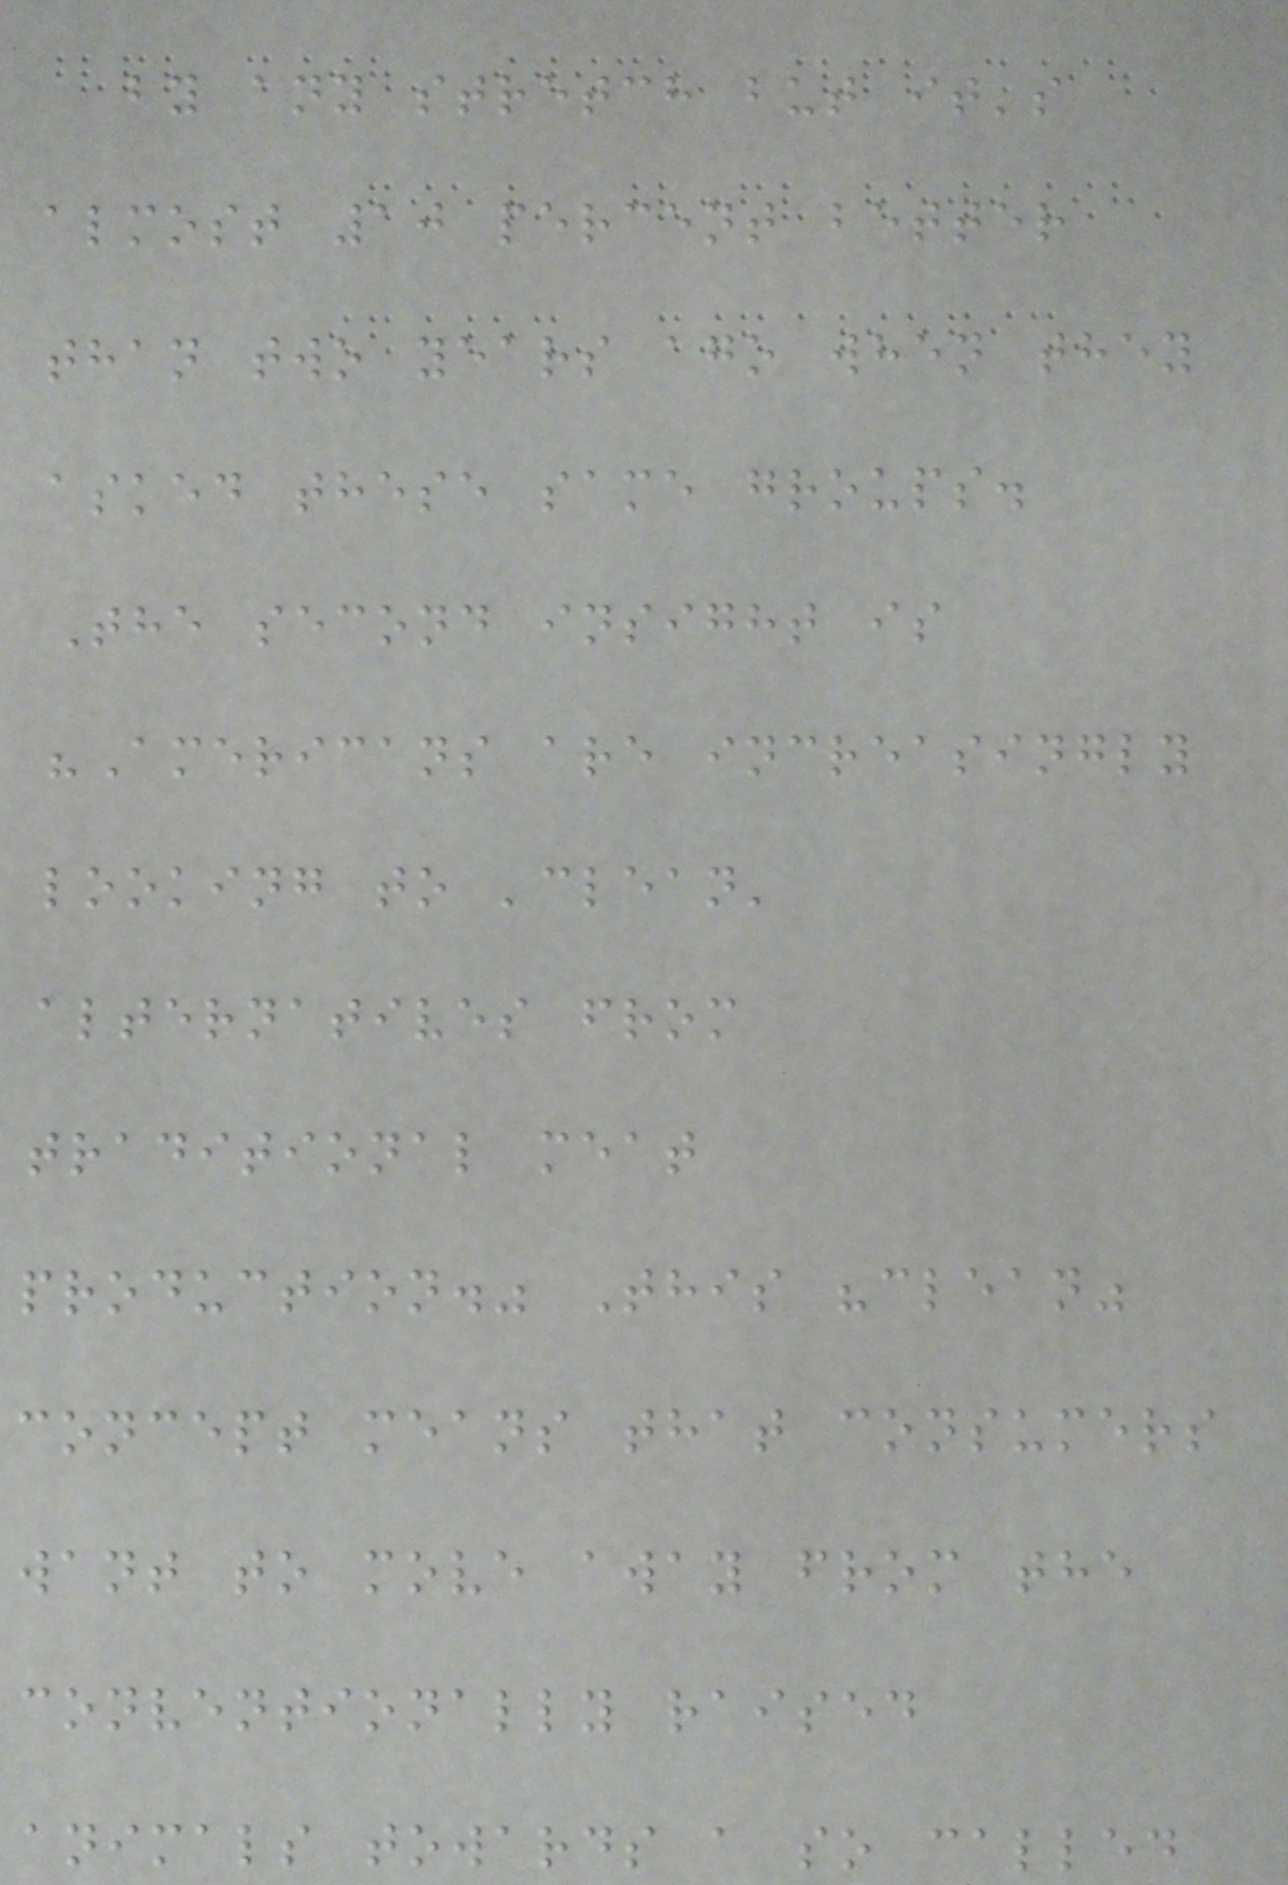by any stretch but it's
almost 10 percent better
than two years ago when they
asked these same groups.
The second insight is
"Americans are increasingly
looking to 'clean'
alternatives from
traditional meat
production." This "clean"
concept means that consumers
want to move away from the
conventionally raised
animals towards a so called
